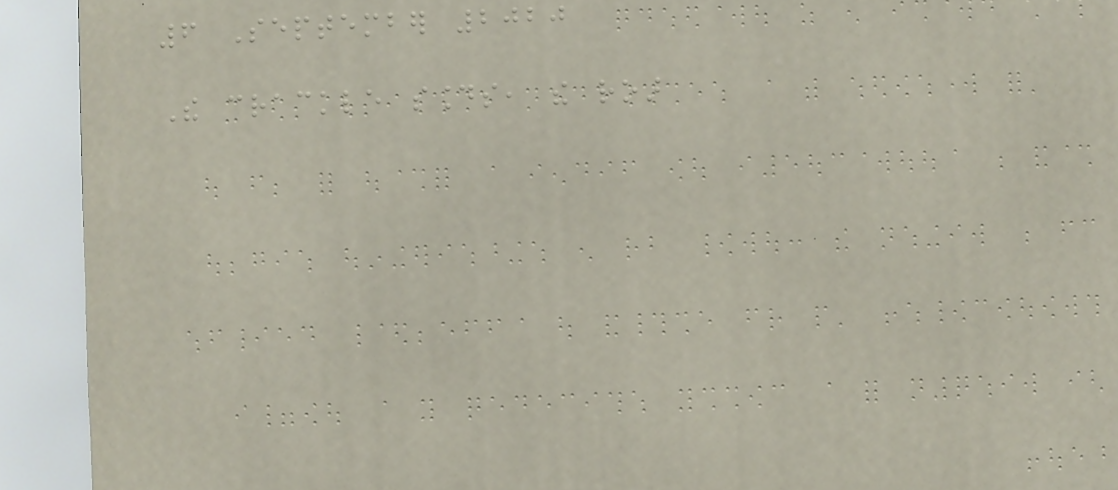6 September 2020
The crackle sounds, the roar
